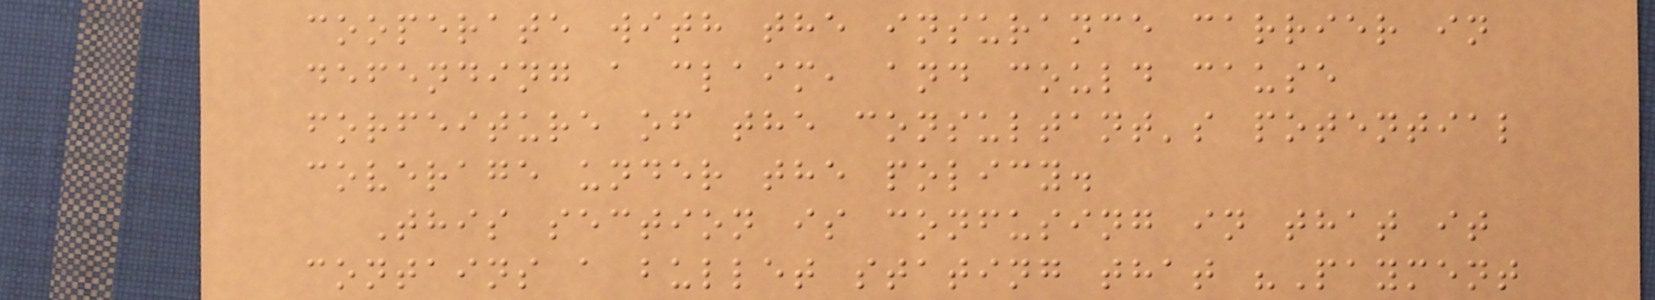cooperate with the insurance carrier in
defending a claim, and could cause
forfeiture of the consultant's potential
coverage under the policy.
This section is confusing in that it
contains a bullet stating that "Payment
